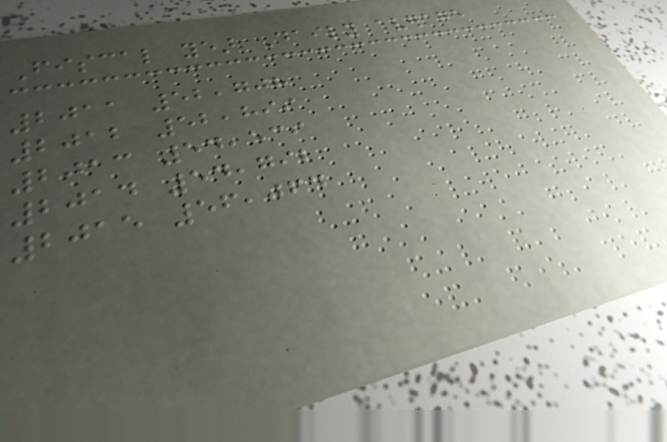Fiscal year Daily average
2011 52,708
2012 52,899
2013 54,539
2014 54,792
2015 56,064
